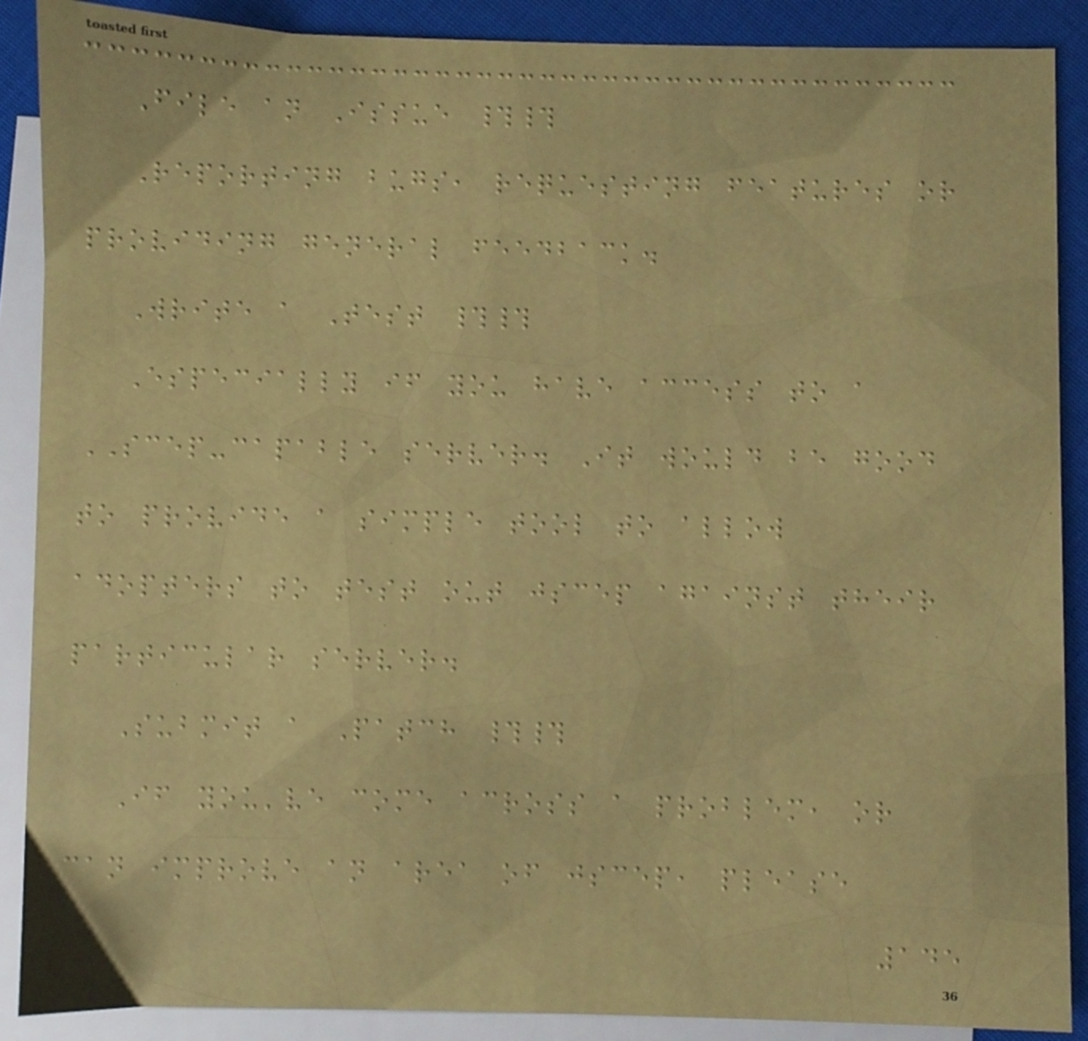File an Issue ##
Reporting bugs, requesting features or
providing general feedback.
Write a Test ##
Especially if you have access to a
SCEP-capable server. It would be good
to provide a simple tool to allow
adopters to test out jscep against their
particular server.
Submit a Patch ##
If you've come across a problem, or
can improve an area of jscep, please
145
